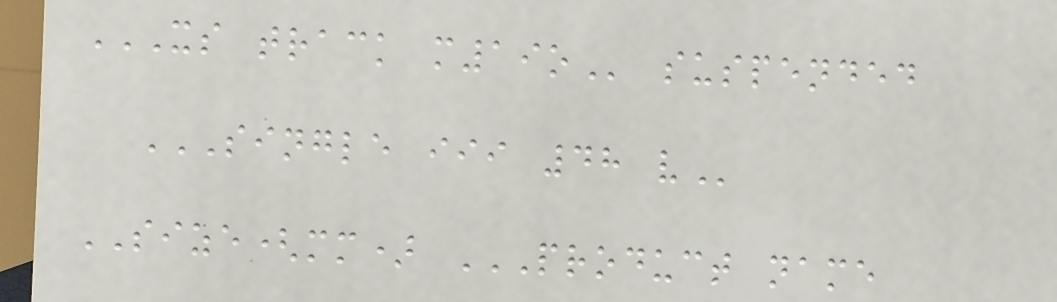XS TRACK M19O suspended
SINGLE III 48 V
SIZE(mm) PRODUCT NAME
